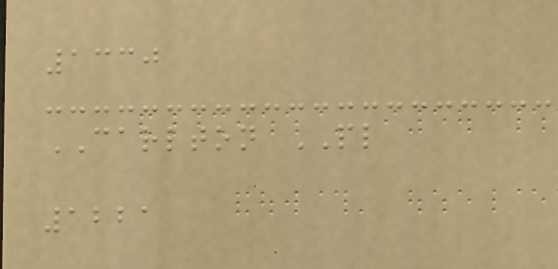1330
CARLTON PL
1221
